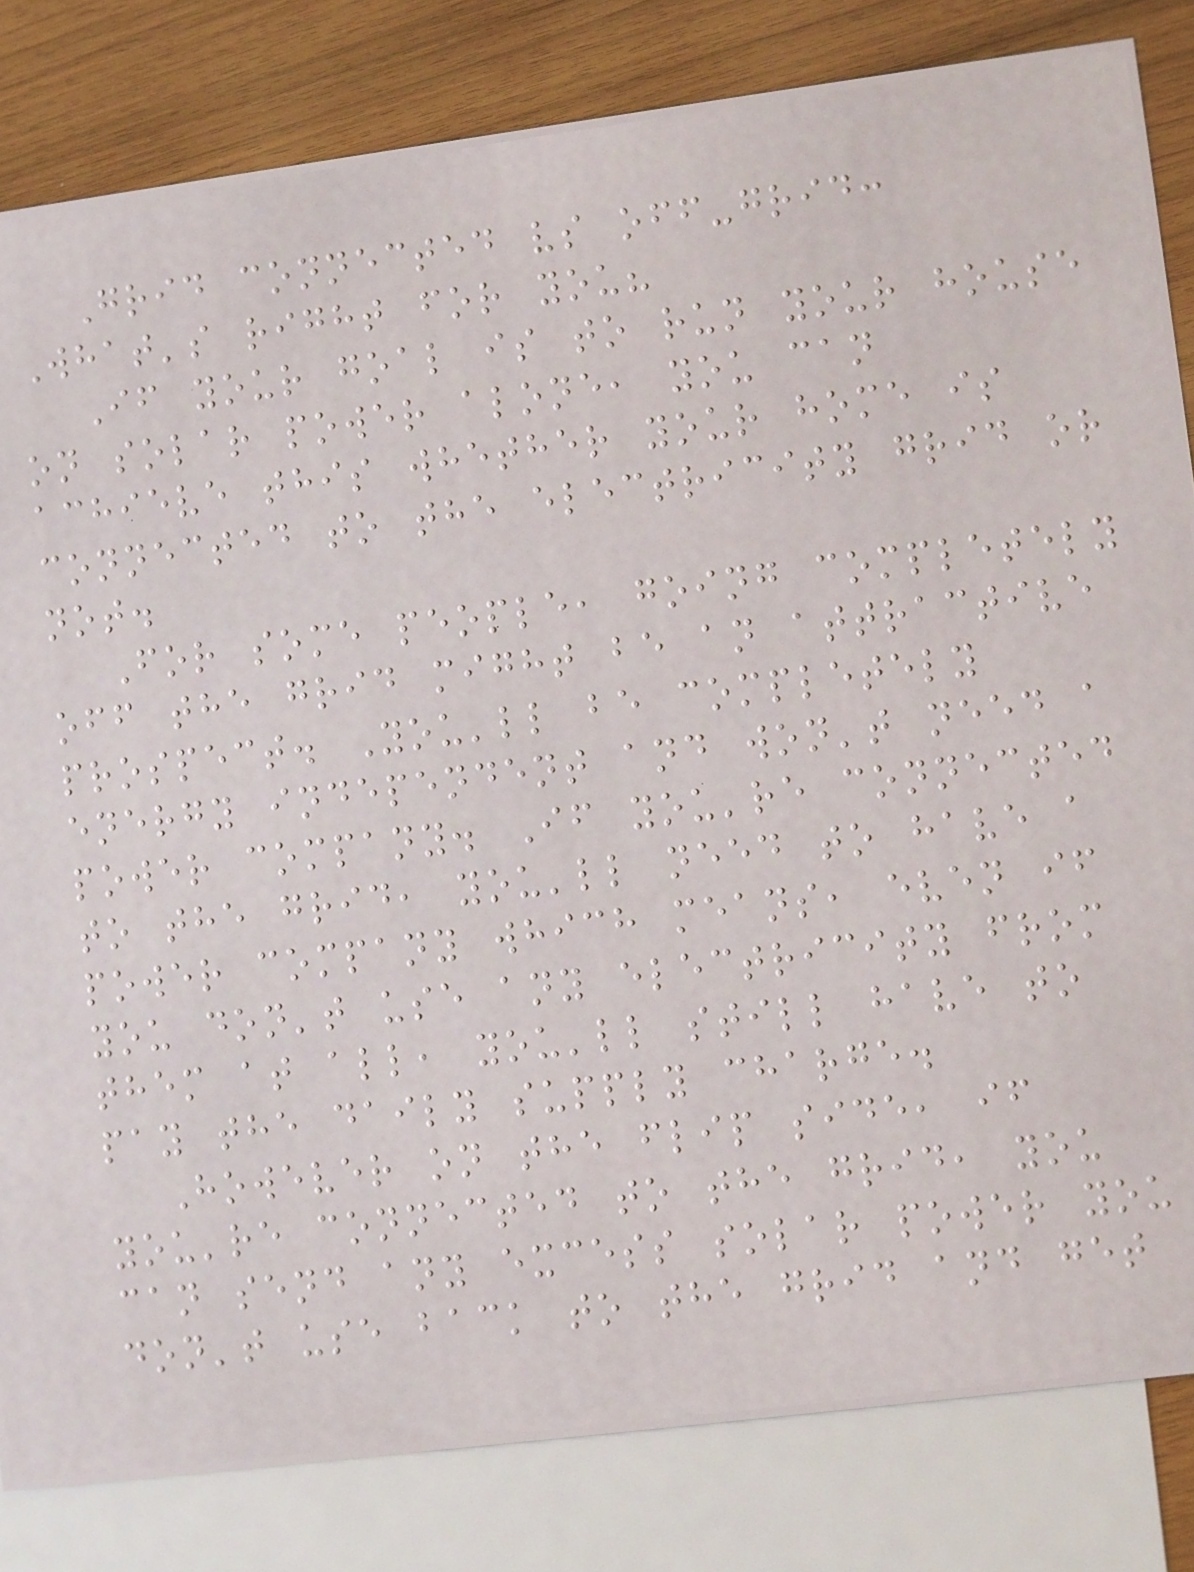Grid connected vs off-grid:
What's right for you?
If your goal is to run your house
on solar power alone, you can
achieve this whether your home is
connected to the electricity grid or
not.
For some people, going completely
off the grid might be an attractive
prospect. You'll be completely
energy independent and won't need a
power company. If you're connected
to the grid, you'll need to have a
power company which means, even if
you don't use any electricity from
them at all, you'll still have to
pay the daily supply charge.
However on the flip side, if
you're connected to the grid, you
can send any excess solar power you
don't use back to the grid and get
